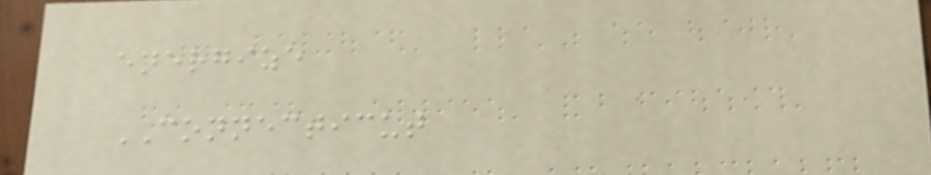energize
CONNECTICUT
